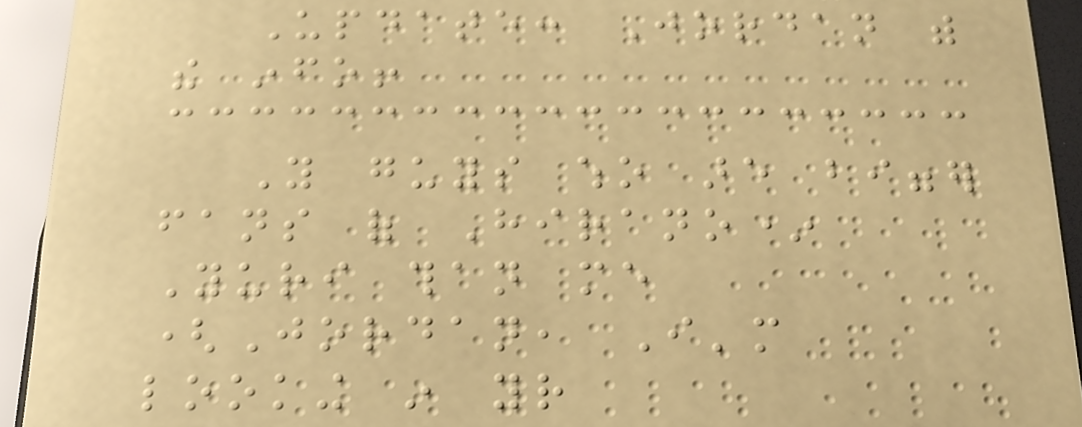Update: Jordan with
the info!
You guys who are bigger
fans of Hirano*
Yuri than me
(Jordan, I'm
looking in your
